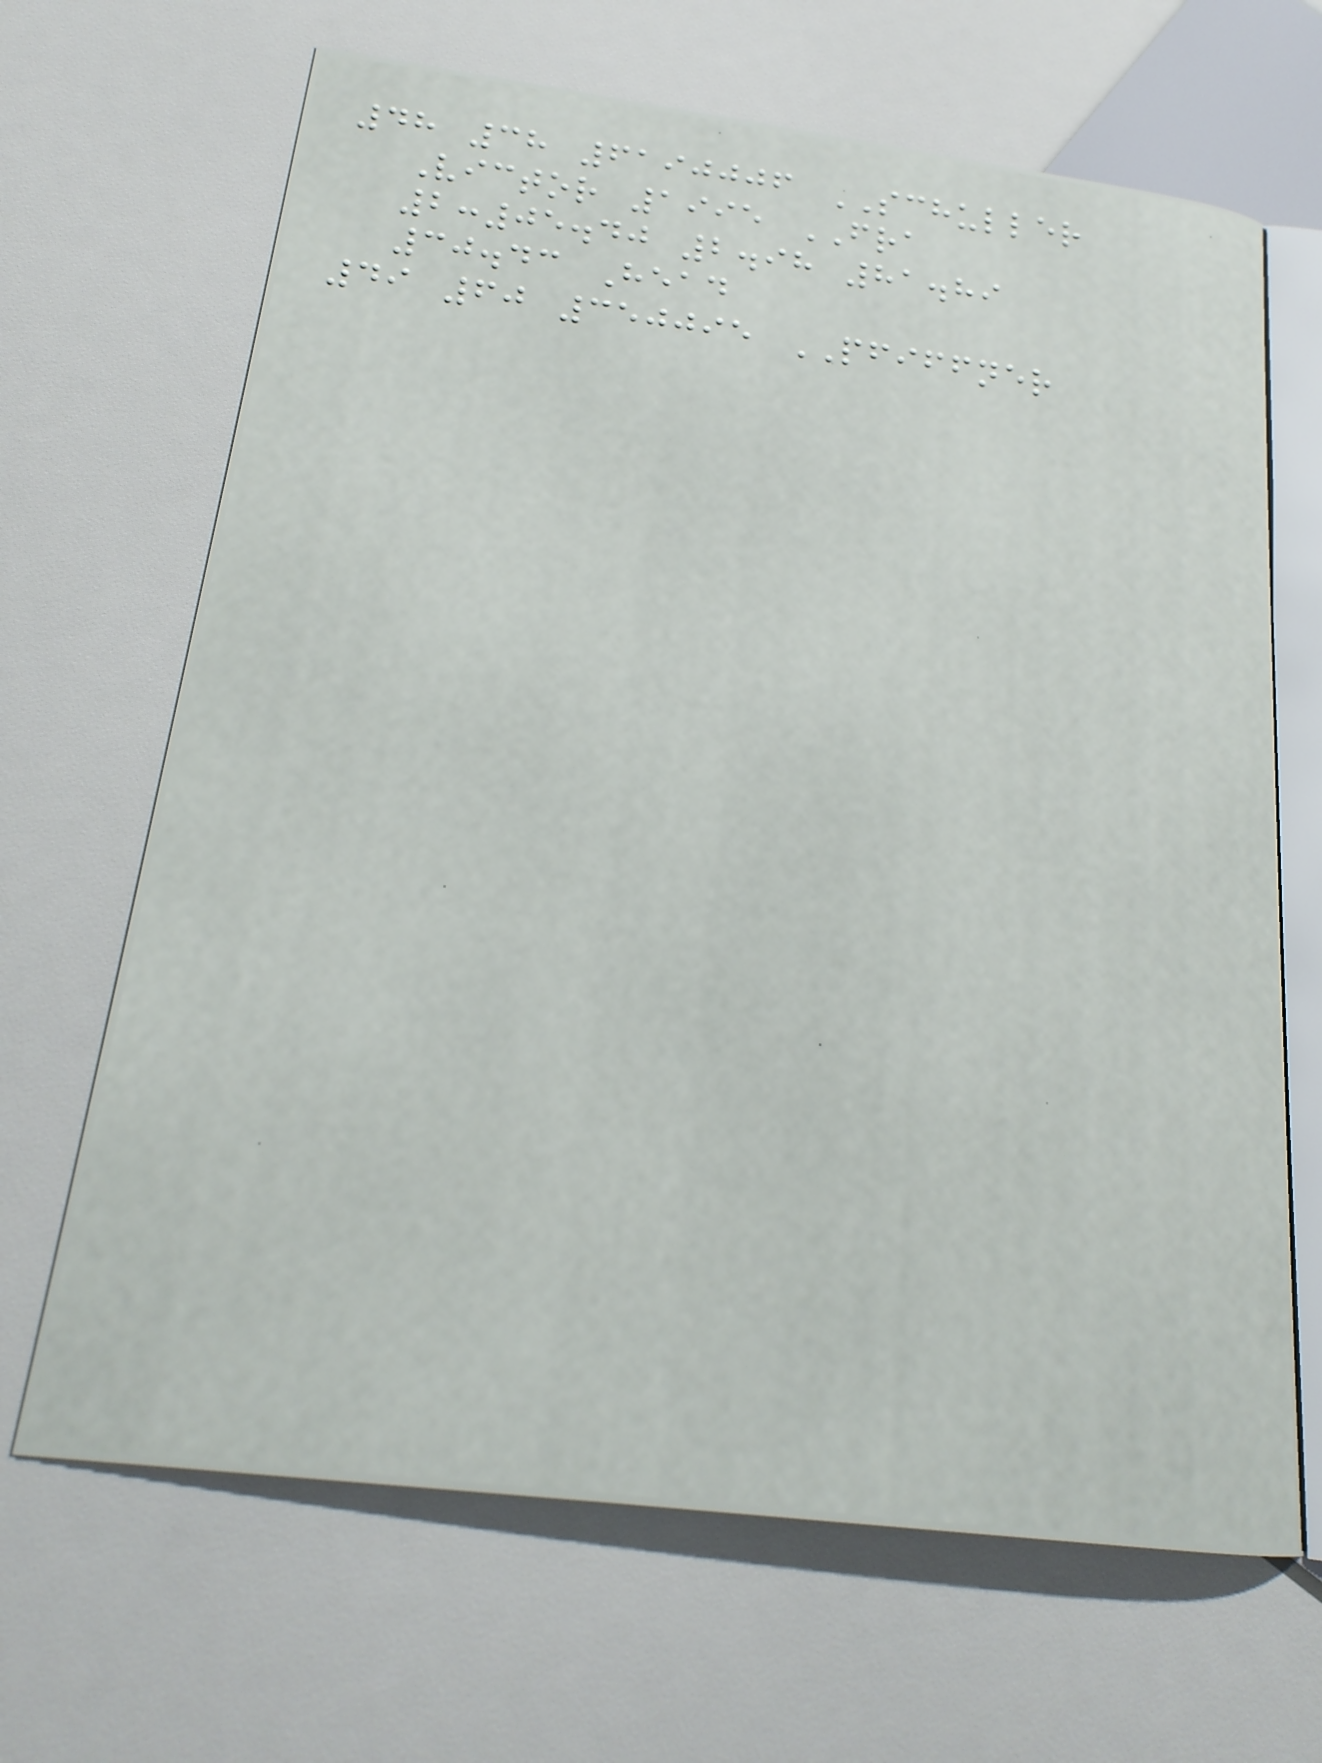48 38 6190006 SCHULLER
Victor 1995 FRA
2:05.40 2.98 81.89
30.43 Head
49 60 350095 PFIFFNER
